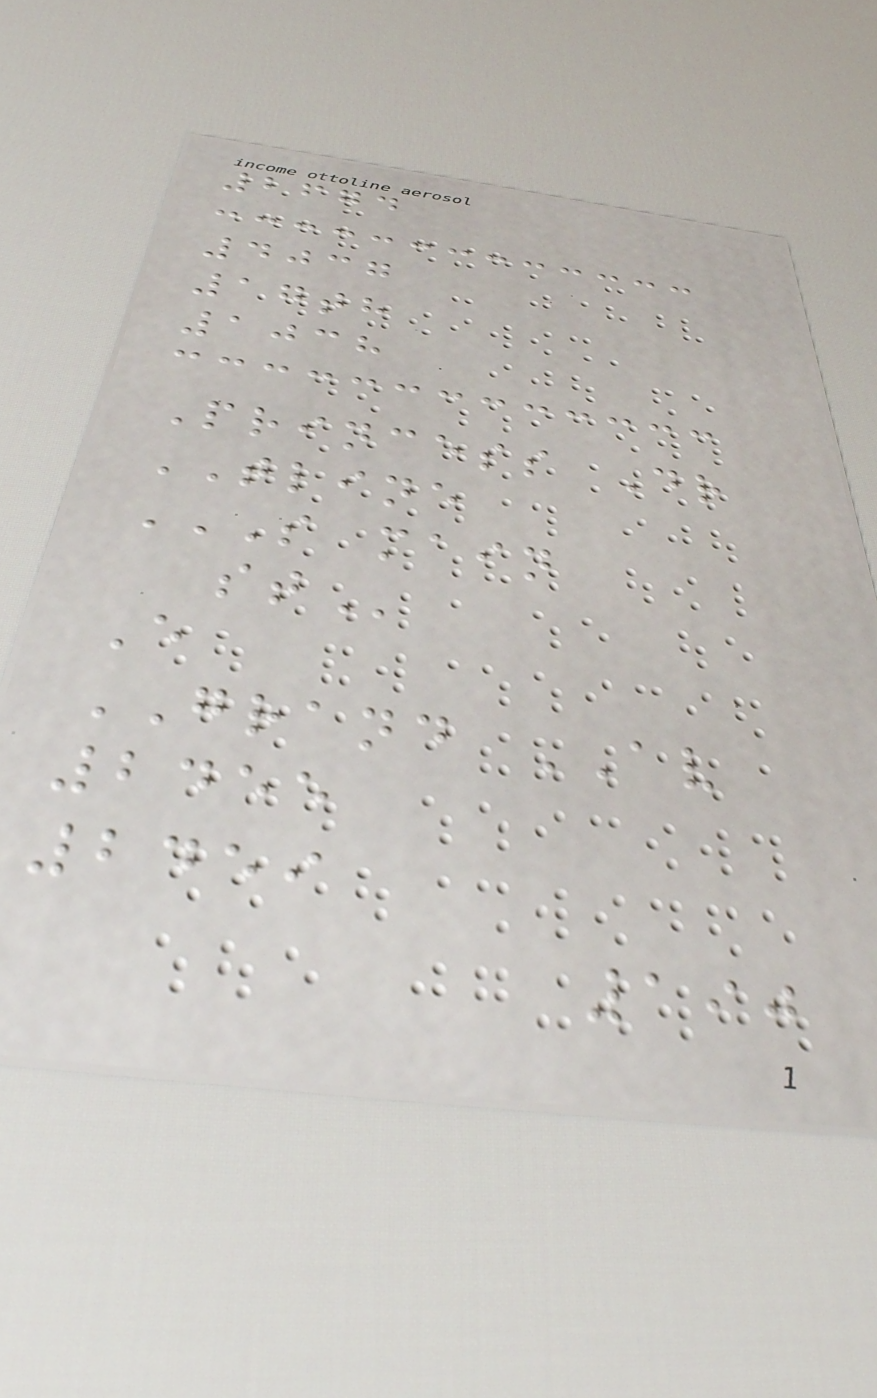2674
4037
17th
1038
Princess Dr
TLINE
S MAIN
ST
E
GRAND AV
2455
2459
190
